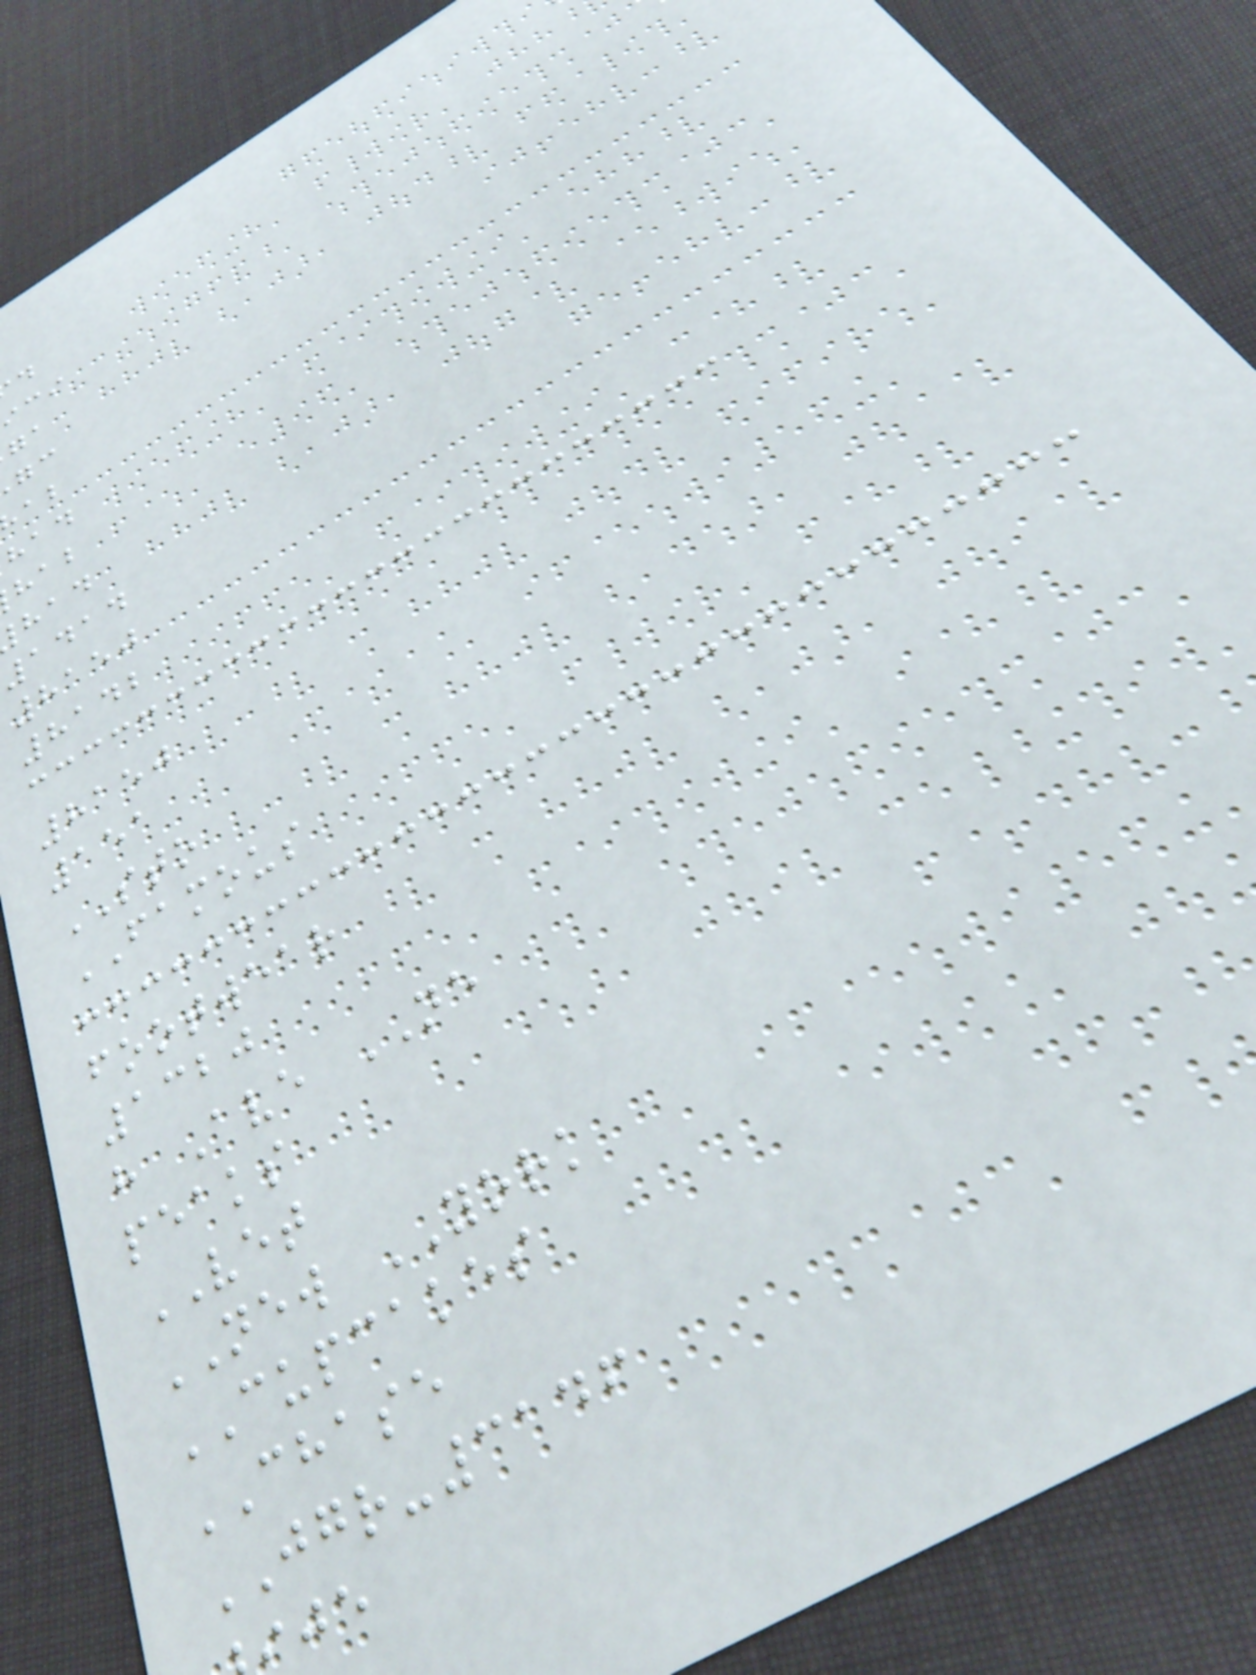1414
8150
8142
8150
151
STO
FAMOUS
footwear
1320
h Ave NE
peaks
VET
NEW YORK
CUPCAKES
CHASE
JGR-3146
